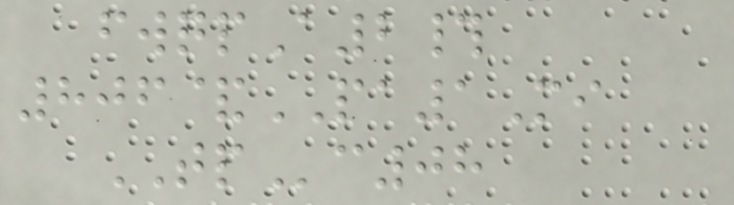fwqpA2#
806&PA1Mi
TPc08
